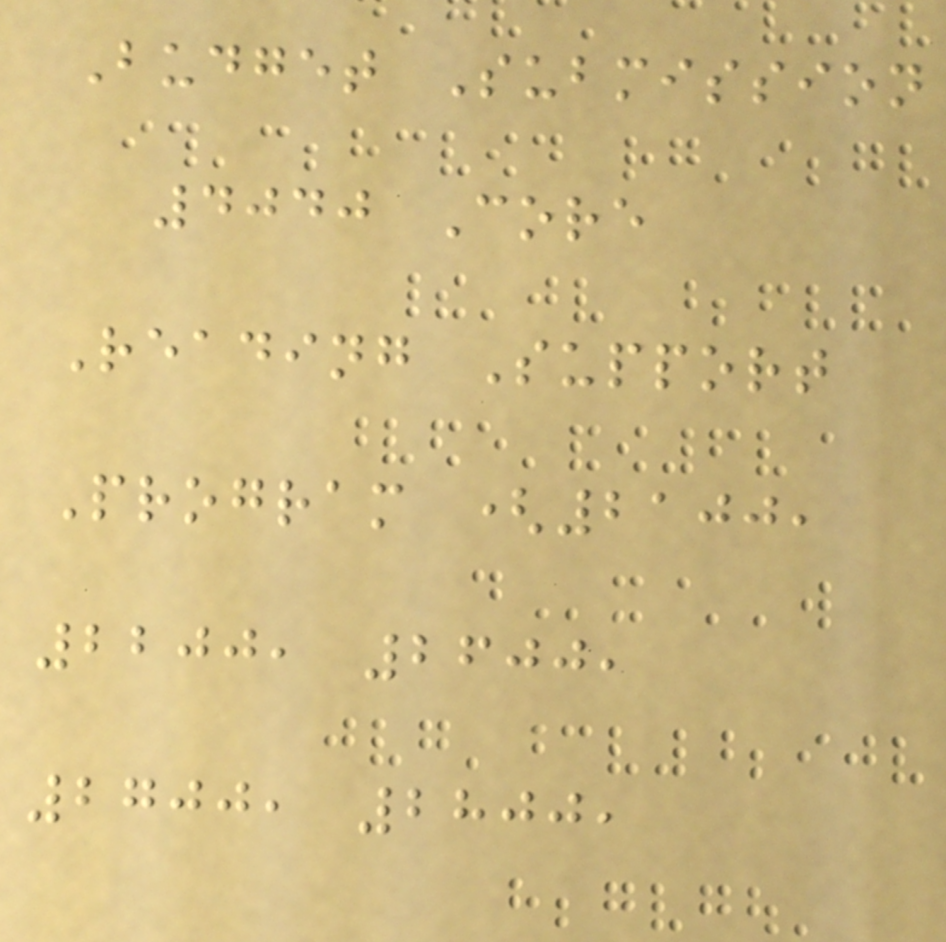Budget Submission
4040 Core
Reading Support
Program (2100,
2200, 2600,
2700, 2800,
